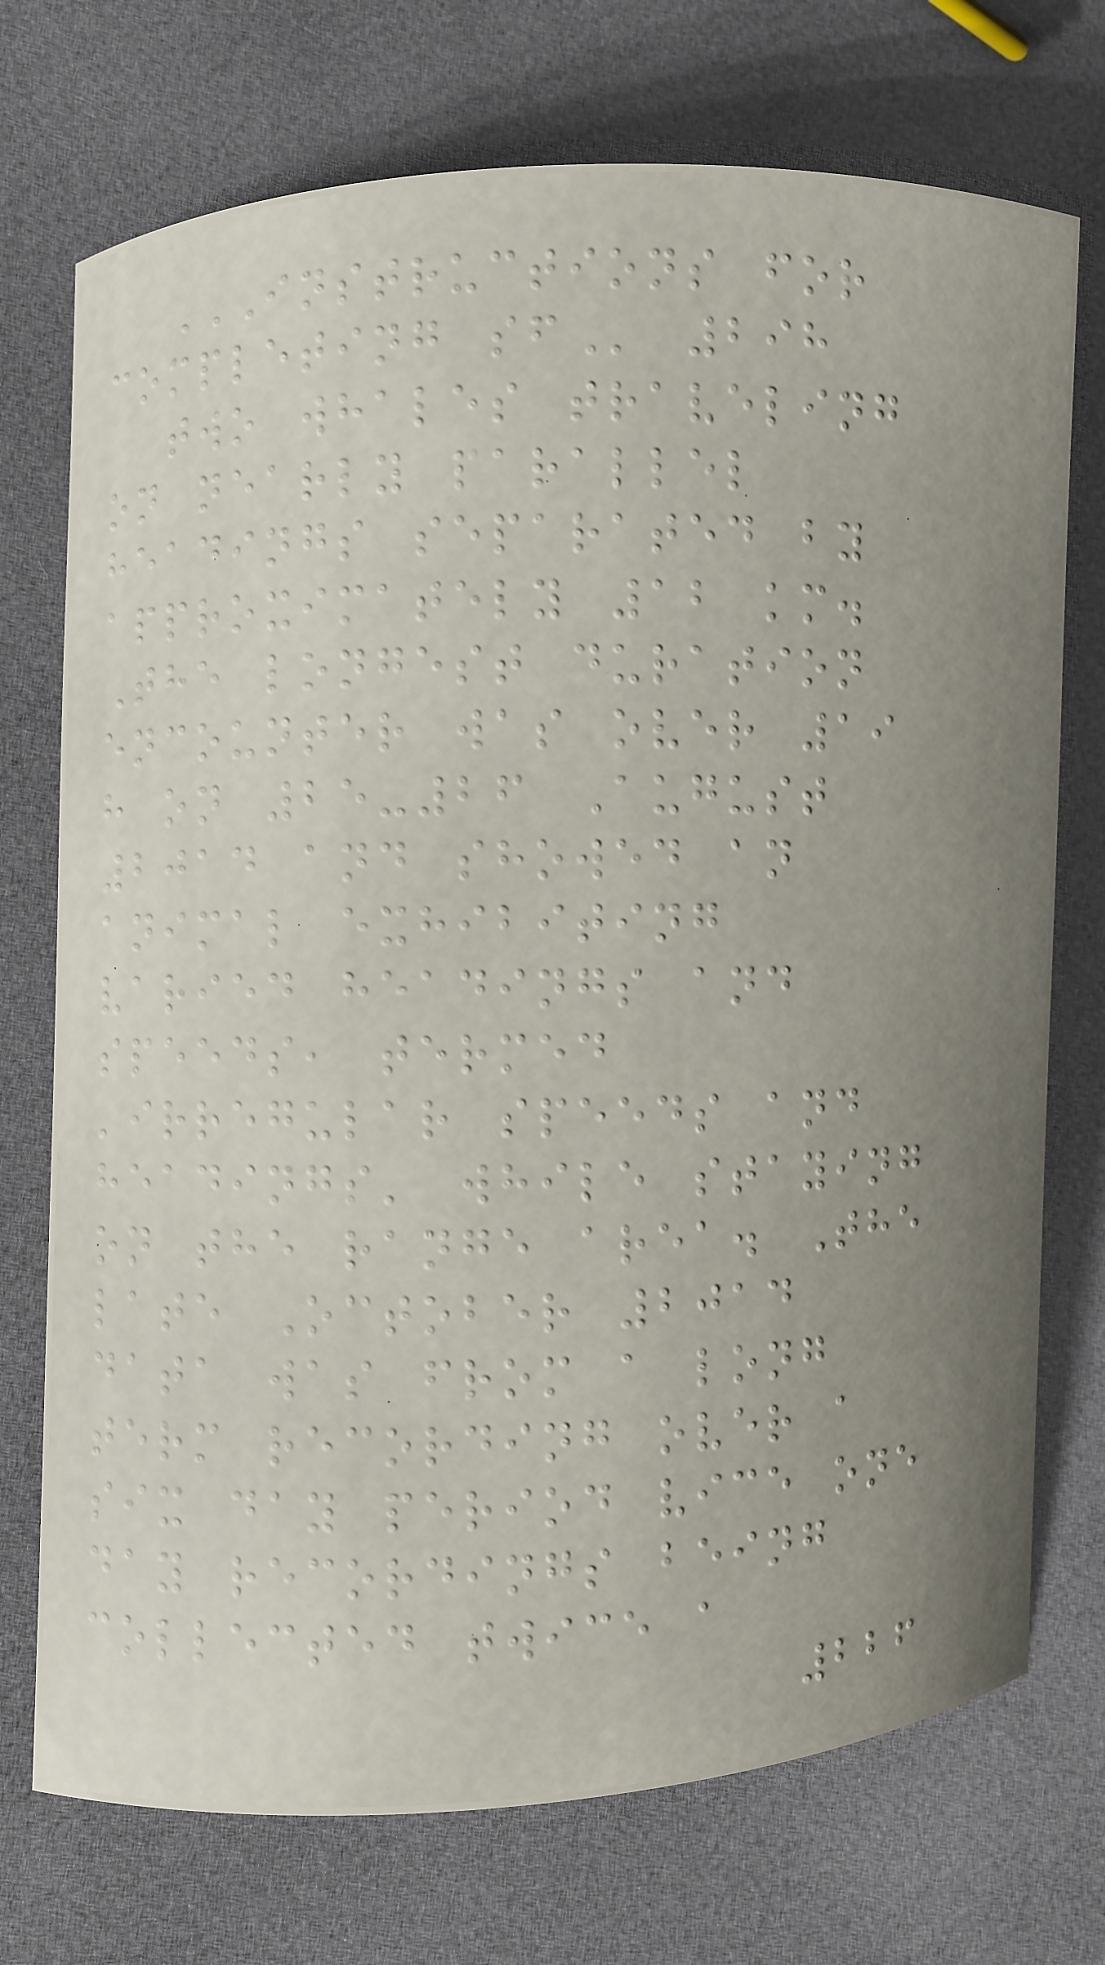INSTRUCTIONS FOR
COMPLETING SF 298
two whales traveling
on nearly parallel
headings separated by
approximately 12 km.
The longest duration
encounter was over 19
h on 25-26 August
2014 and showed an
animal exhibiting
varied headings and
speeds, termed
'irregular speeds and
headings' while staying
on the range area. The
late October 2014
data was from a long
term recording over a
six day period vice one
day recordings being
collected twice a
226
